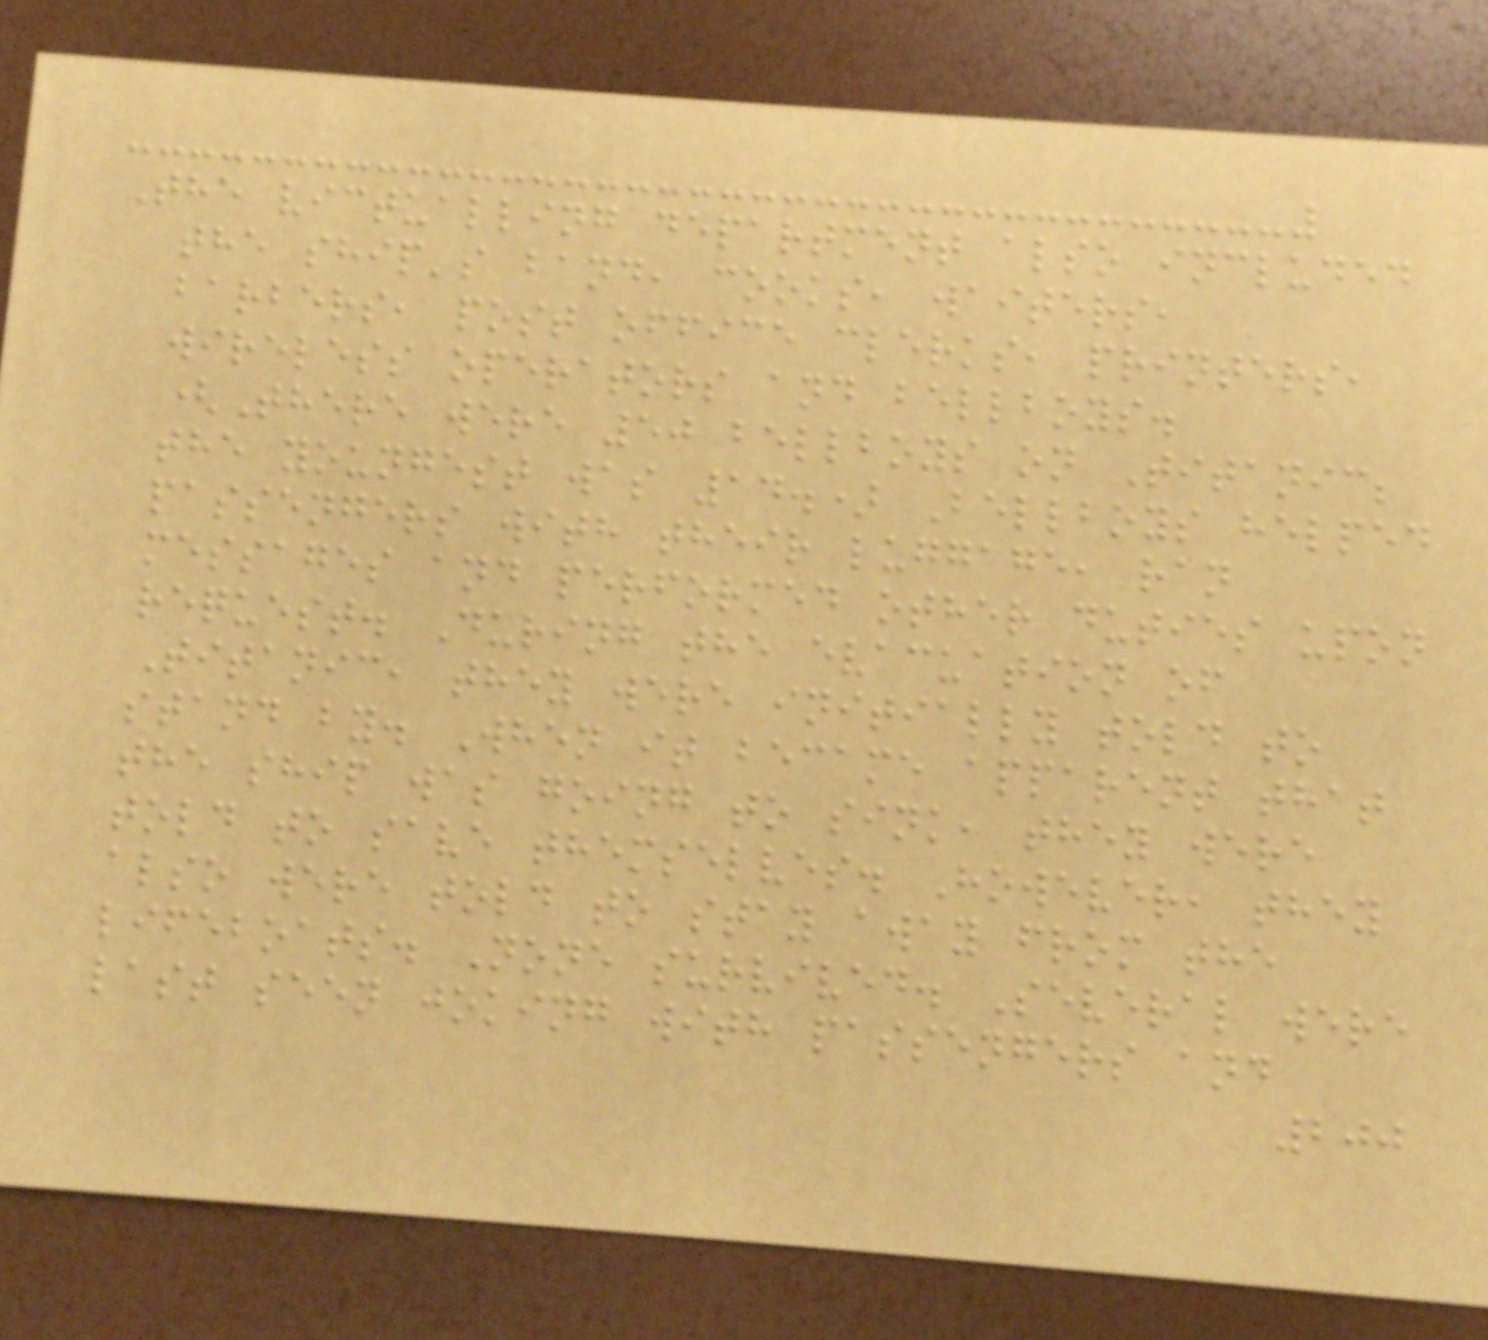The victualling department also included
the ship's band, cooks, waiters,
barbers, post office clerks, printers,
wireless operators and bellboys.
(There were 50 bellboys on Titanic;
the youngest was 14.) Bellboys helped
passengers with their luggage, ran
messages and performed other duties upon
request. During the evacuation of
Titanic, they were initially told to
stand by. When it became apparent that
the ship was going to sink, they were
told to save themselves. However, they
also were told to stay away from the
lifeboats. None survived. Several were
last seen joking with passengers and
200
